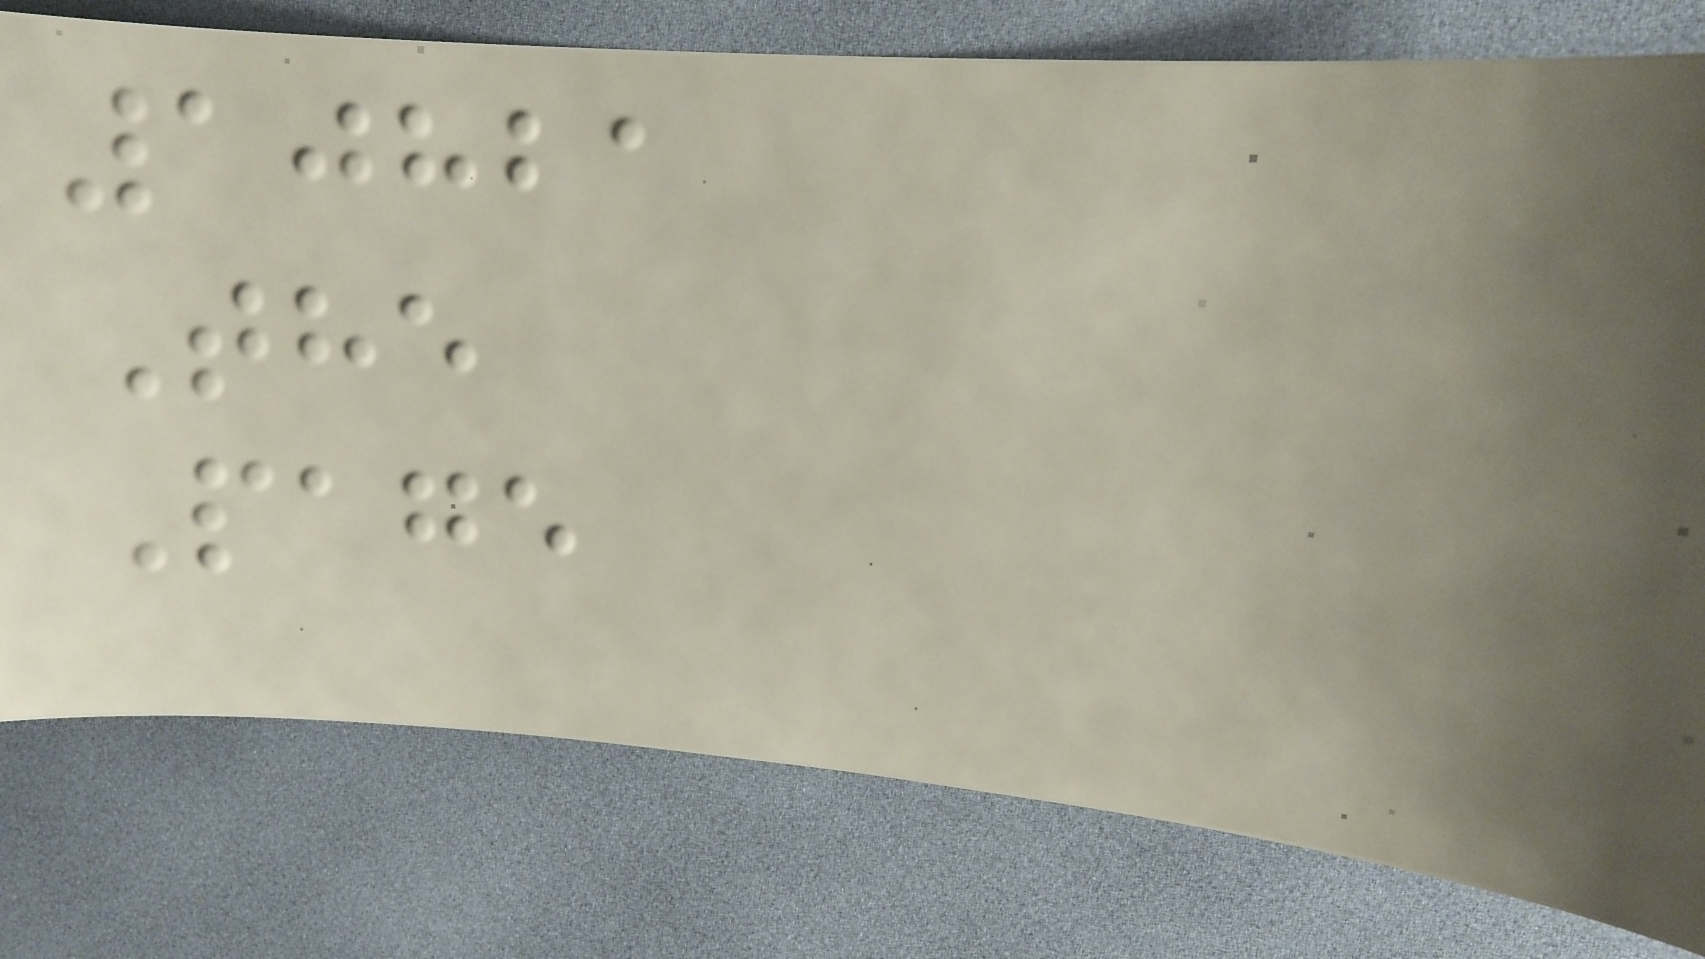10821
The
Page
